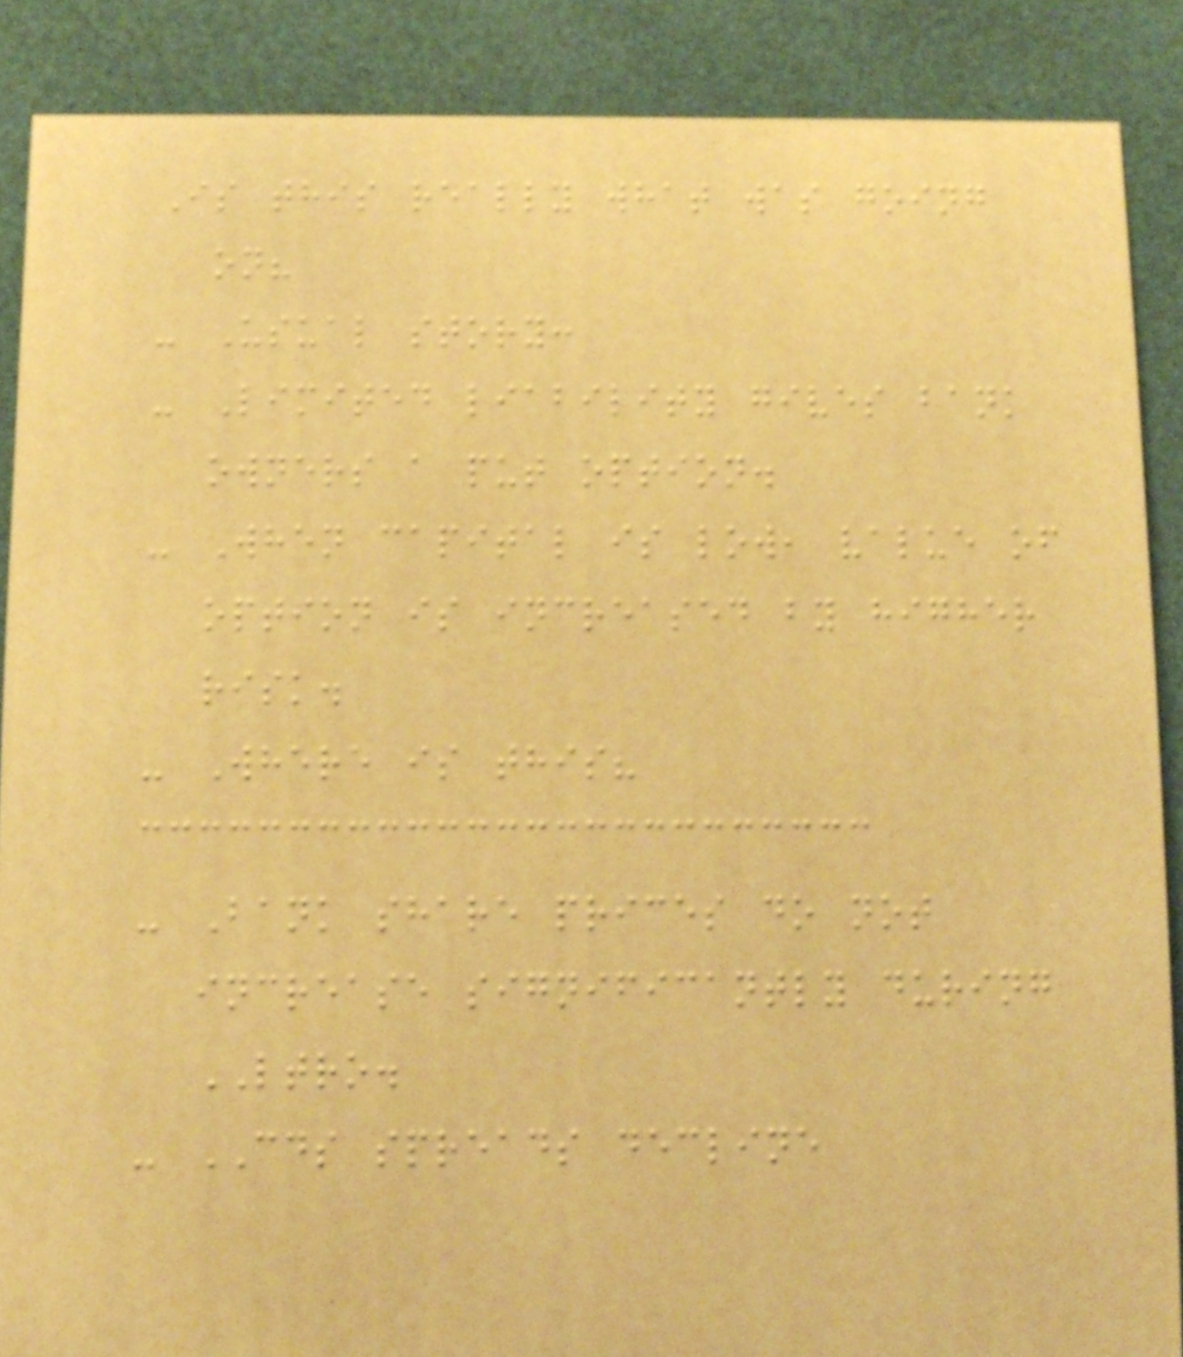Is this really what was going
on?
- Usual story:
- Limited liability gives bank
owners a put option.
- When capital is low, value of
option is increased by higher
risk.
- Where is this?
- Bank share prices do not
increase significantly during
LTRO.
- CDS spreads decline
